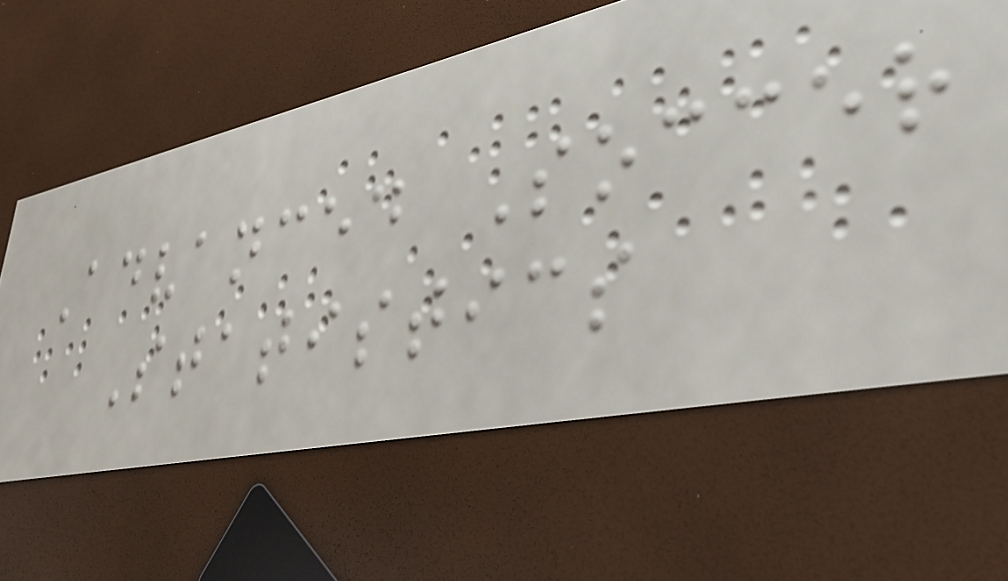Advanced Soccer
Statistics
